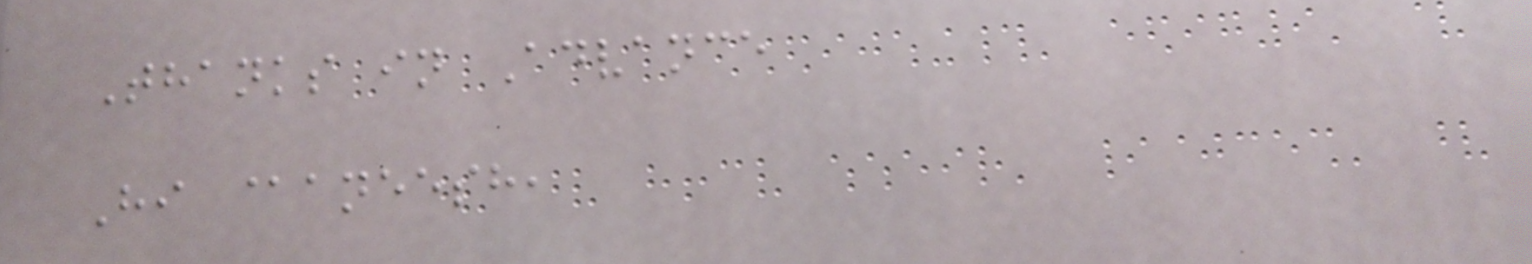Thanks in Advance
Hi @aneesh,
